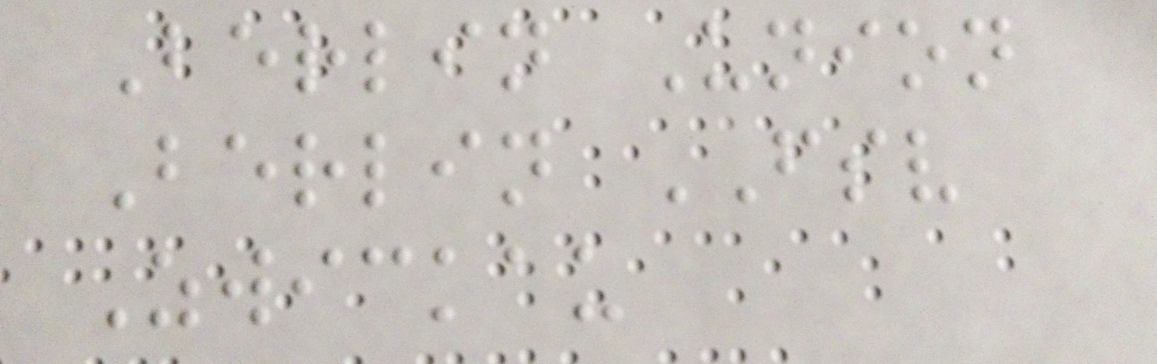Berlin Union
Berlin FSV
Zwickau
